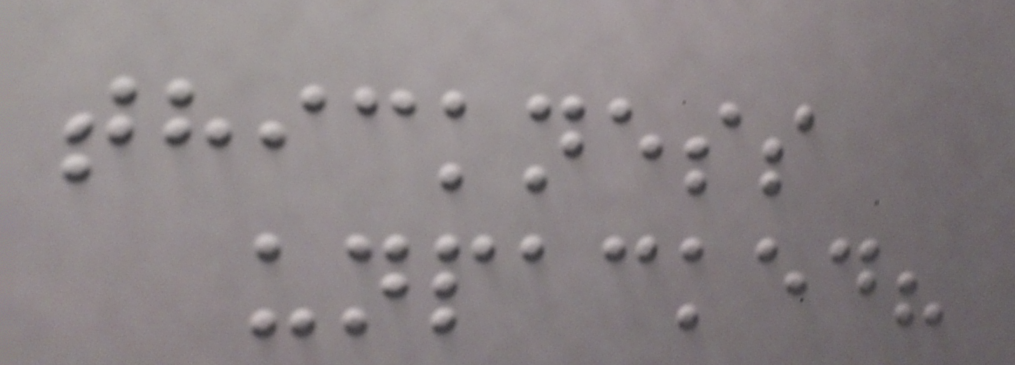thickness
unpacked?
